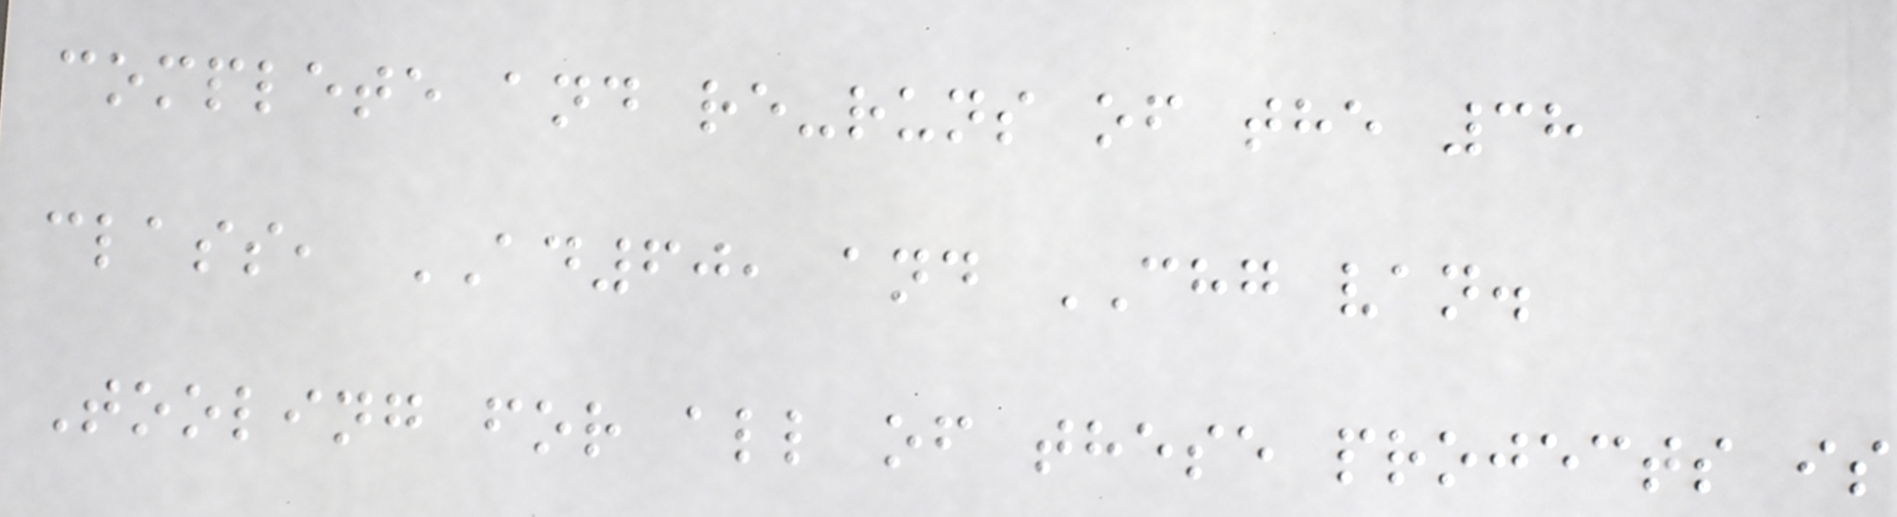complete and re-runs of the 38
class, AD60, and CHG van.
Tooling for all of these projects is
